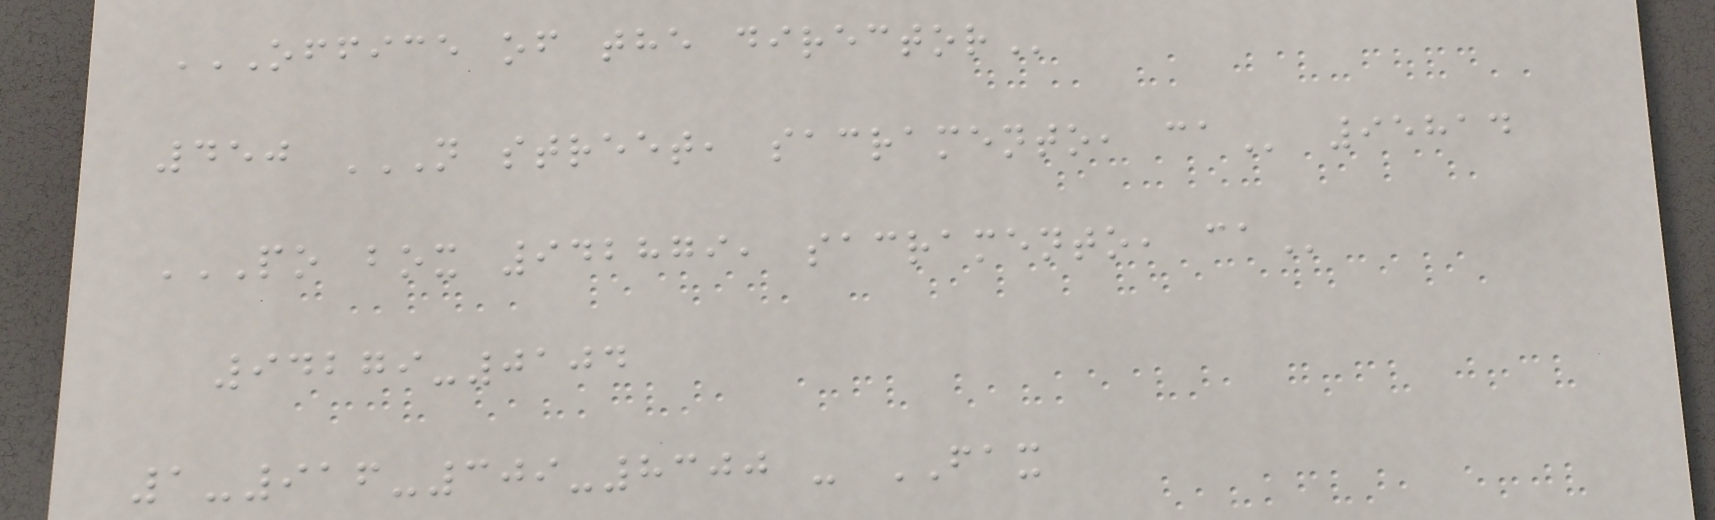OFFICE OF THE DIRECTOR
450 N STREET, SACRAMENTO, CA 95814
PO BOX 942879, SACRAMENTO, CA
94279-0104
1-916-309-8300 - FAX
